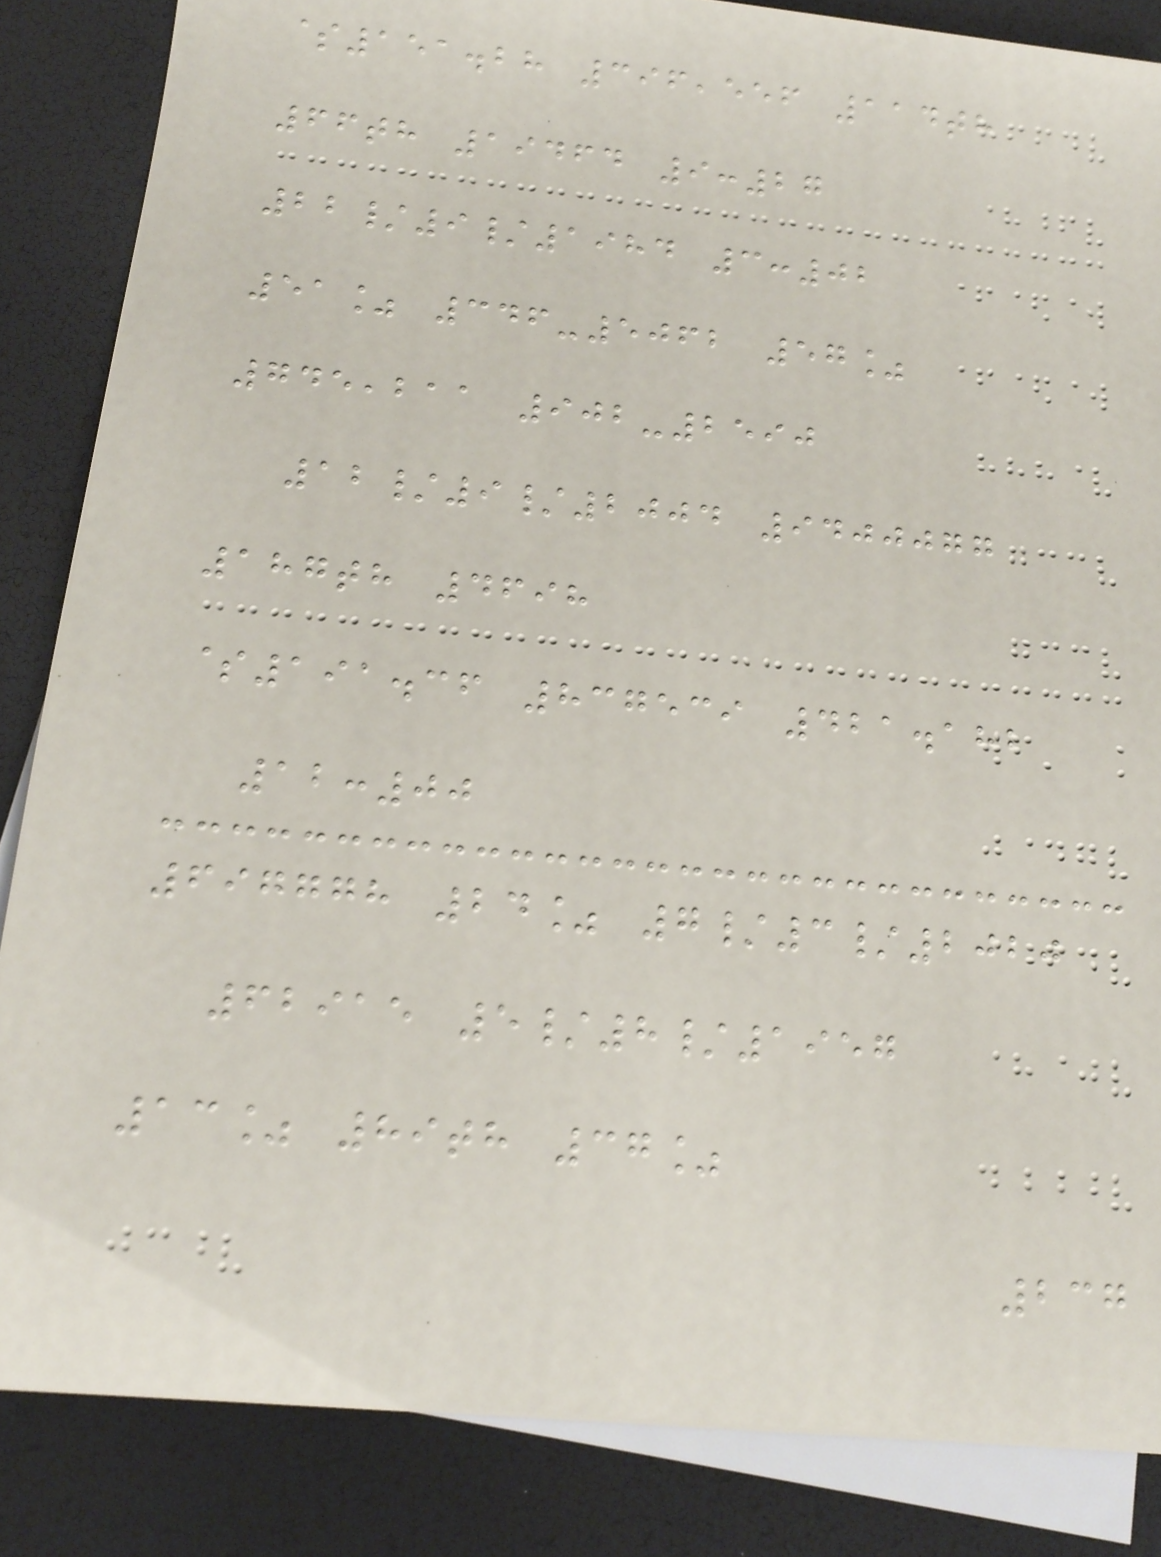$151.28 396,556 114th
66th 19464 9:27
22/9/1984 3:02
51% 346-5062 57%
745,211 902-2590
12/9/2004 9400077
187th 4698
$191.36 837539 421.182
12:00
697778 24% 7/3/2020
62915 5/8/1957
13% 89th 37%
237
